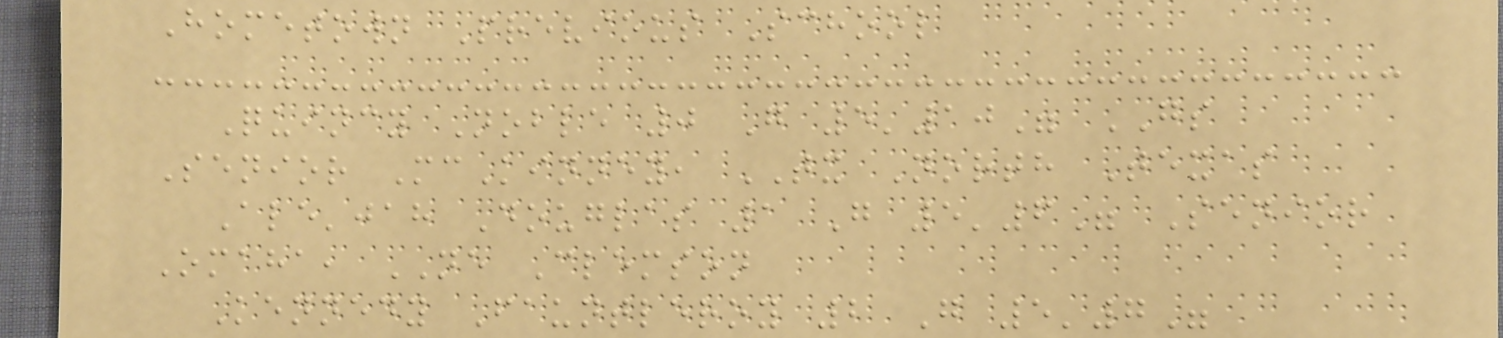Hometown Previous School
Quincy Noble 0 G 5'10" GS
Senior McKinney, TX North Texas
Ale'jah Douglas 1 G 5'6" Senior
Omaha, NE Clemson
Kennedy Fauntleroy 2 G 5'7"
